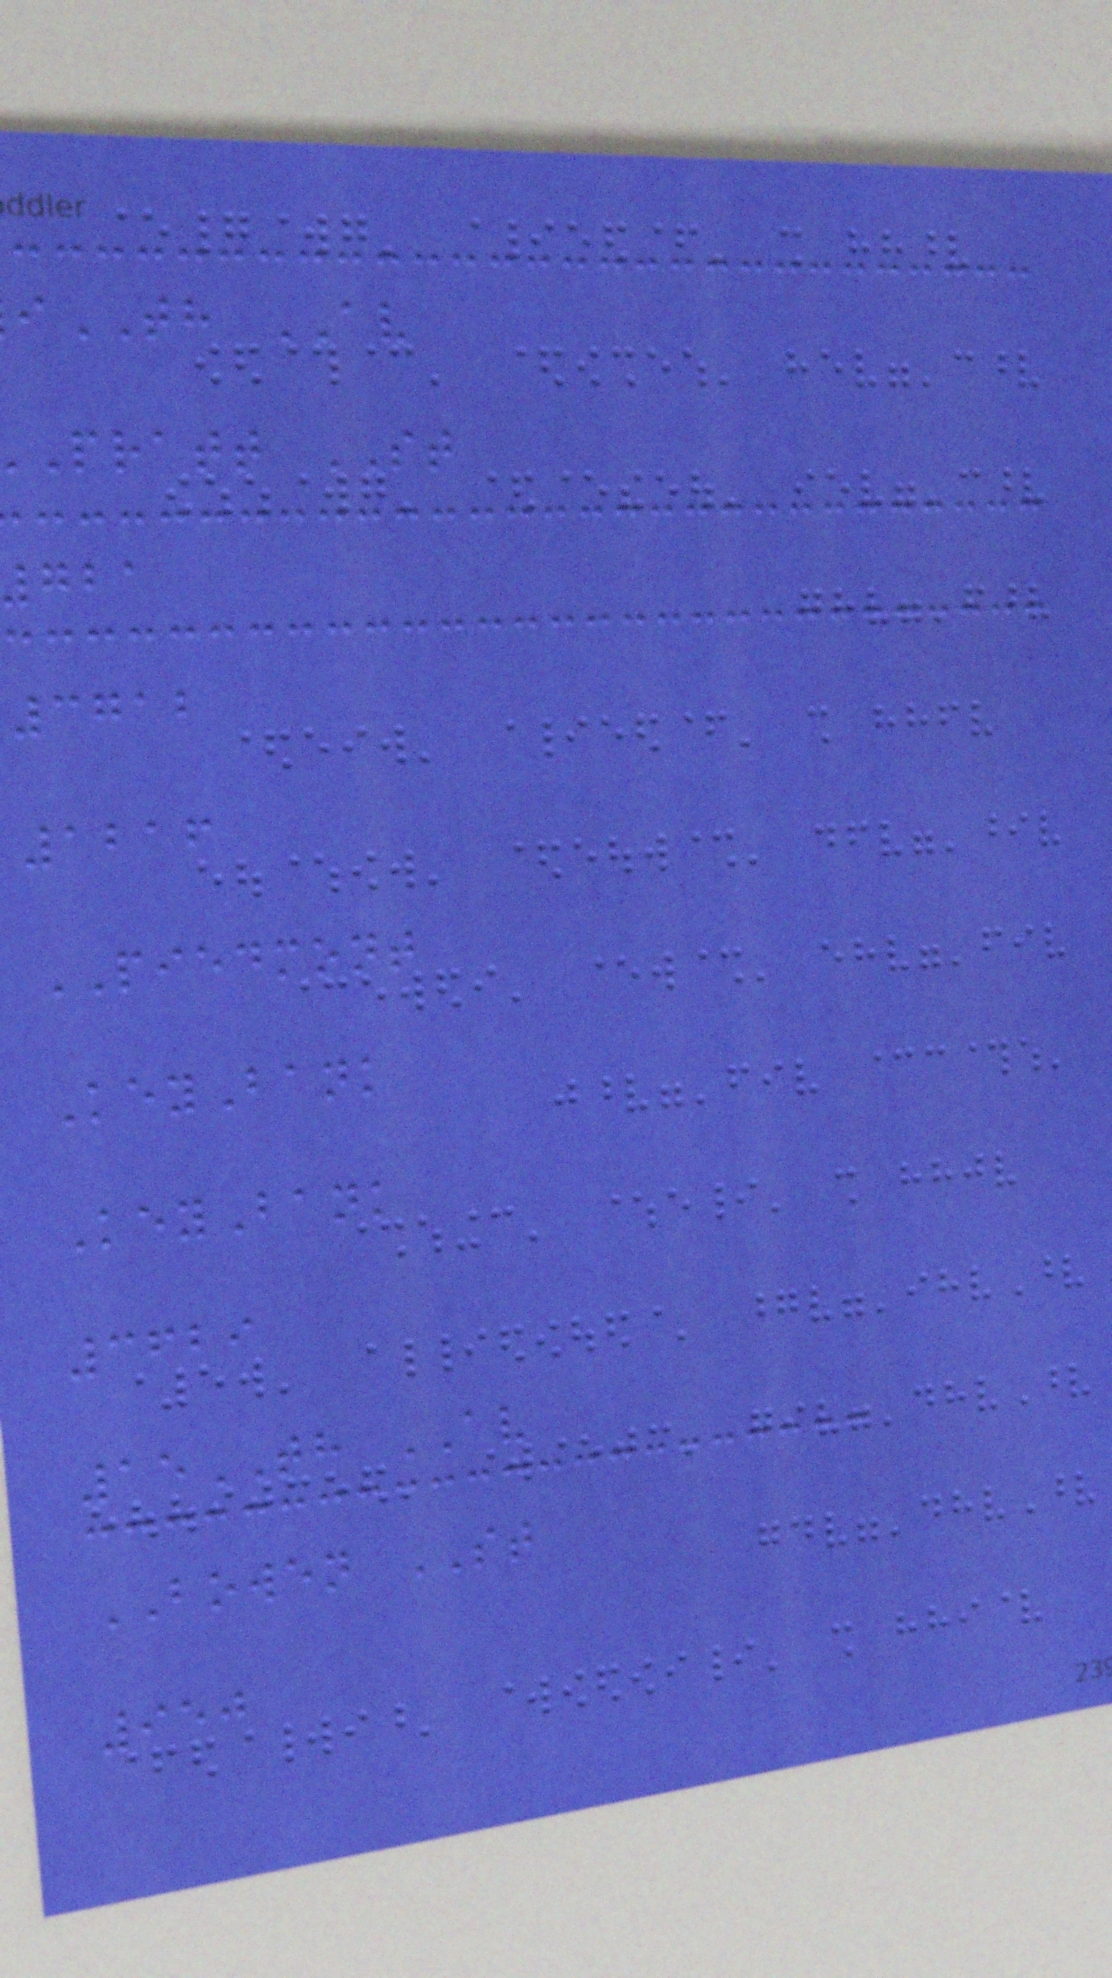TH AV
pratt ST
3712
1216
PIEDMONT
KeyBank
KeyBank
3629
15TH AV
BOWEN ST
950
